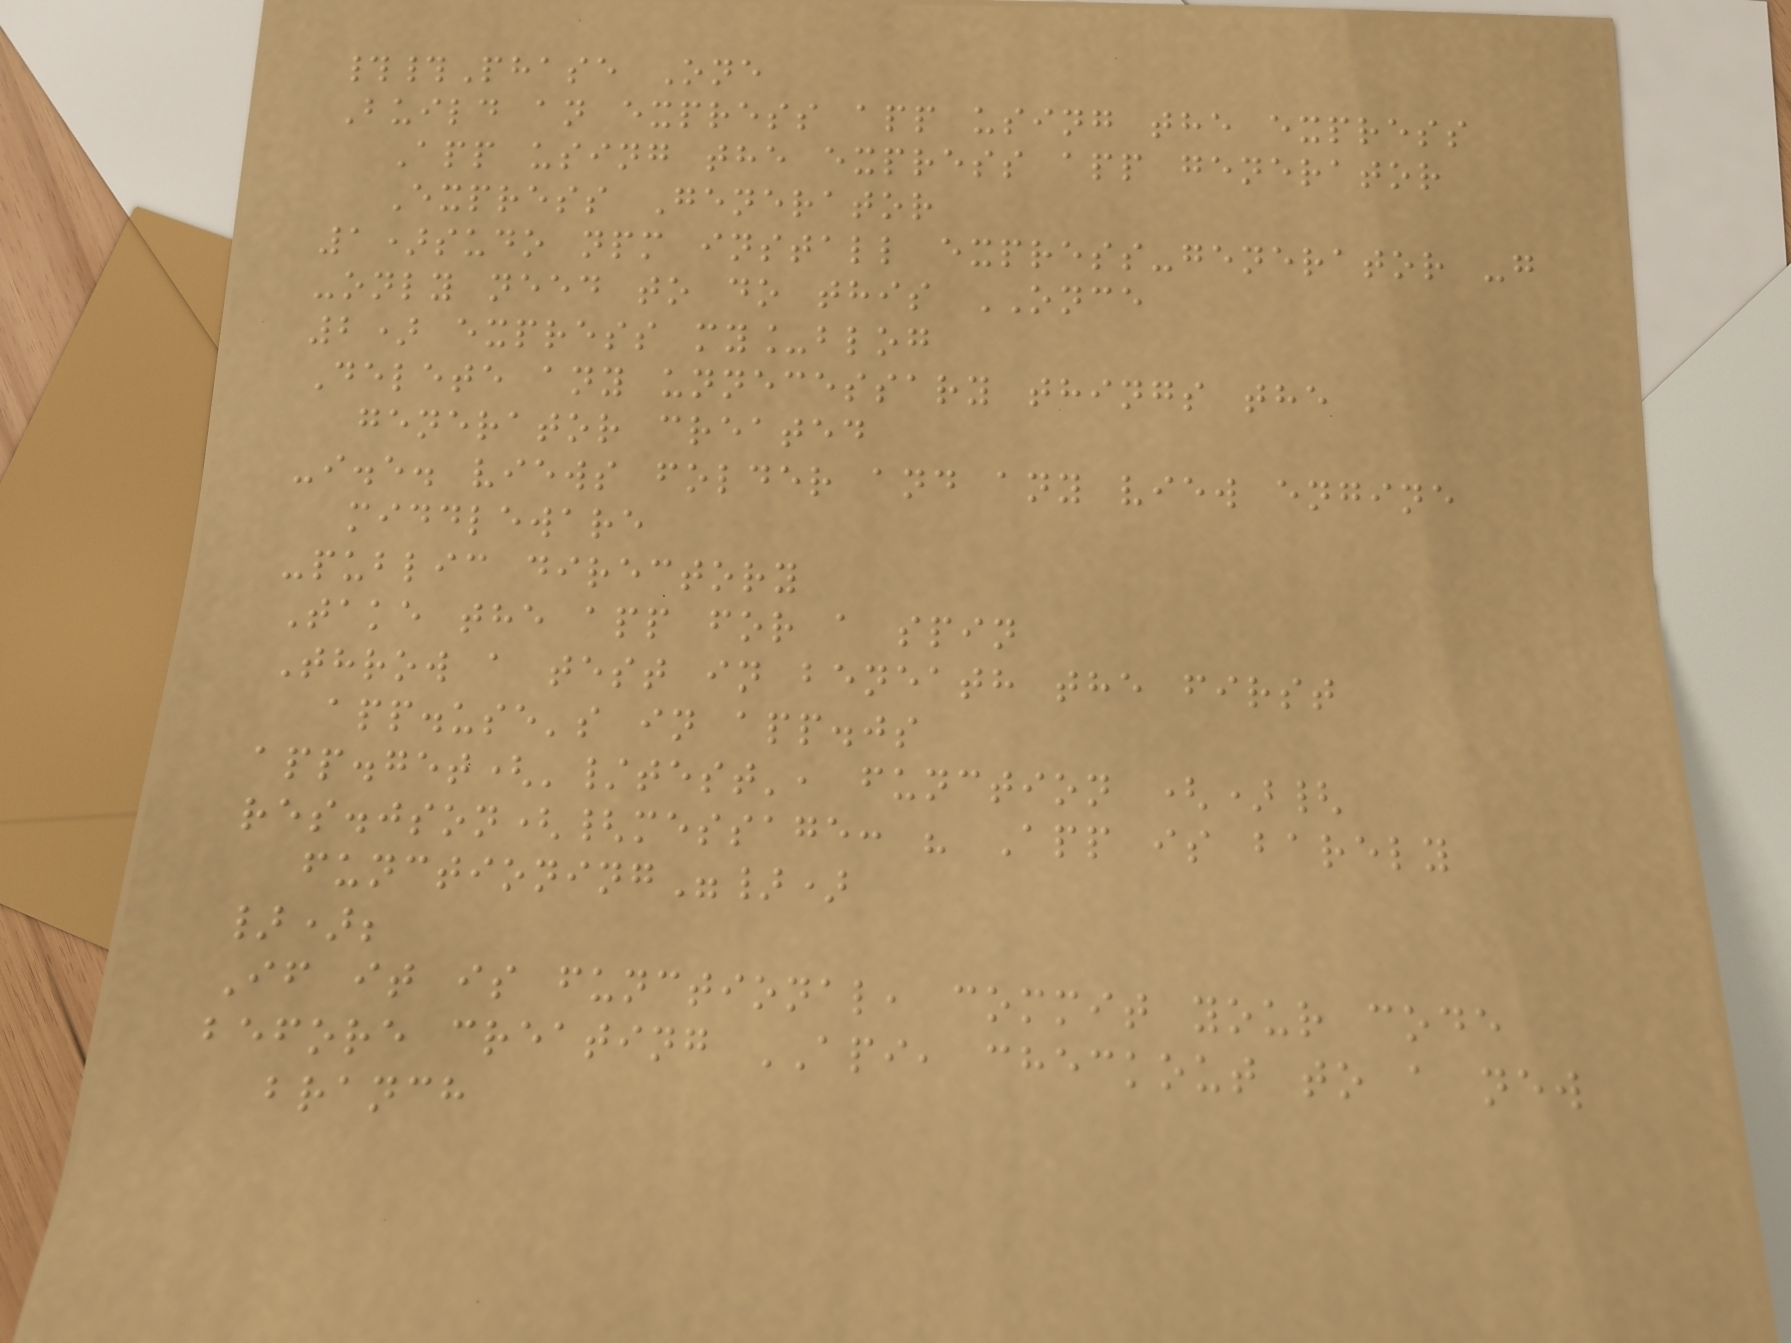##Phase One
Build an express app using the express
App using the express app generator
Express Generator
1)sudo npm install express-generator -g
-only need to do this ONCE
2) express my_blog
Delete any unnecessary things the
generator created
-i.e. views folder and any view engine
middleware
-public directory
Take the app for a spin
Throw a test in beneath the first
app.use's in app.js
app.get('/test', function (){
res.json({message: " App is barely
functioning"})
});
If it is functional, commit your code
before creating API, checkout to a new
branch
